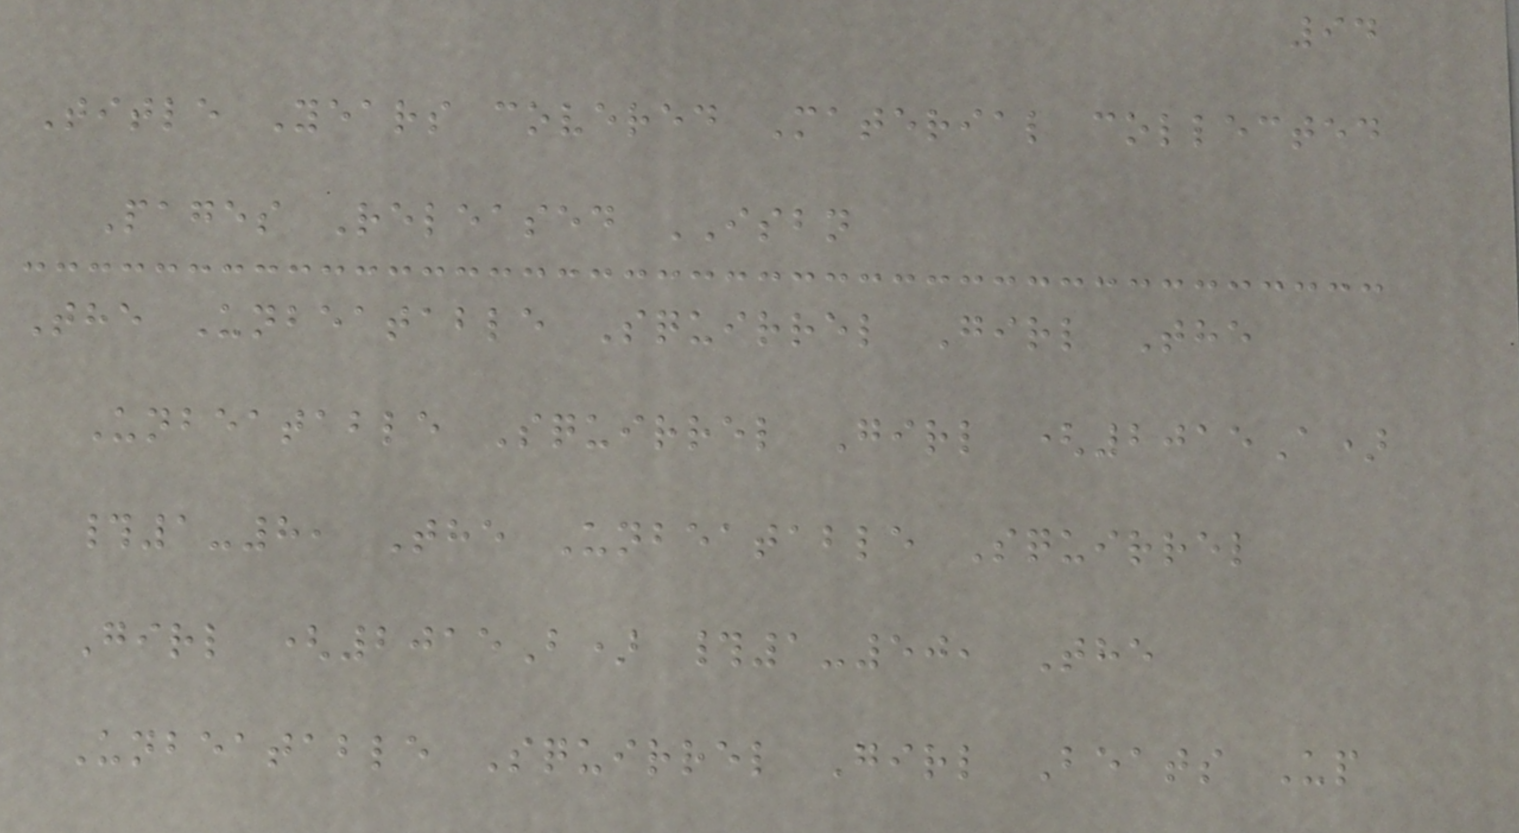94
Title Years covered Material collected
Pages Released ISBN
The Unbeatable Squirrel Girl The
Unbeatable Squirrel Girl (2015A)
#1-8, The Unbeatable Squirrel
Girl (2015B) #1-50, The
Unbeatable Squirrel Girl Beats Up
